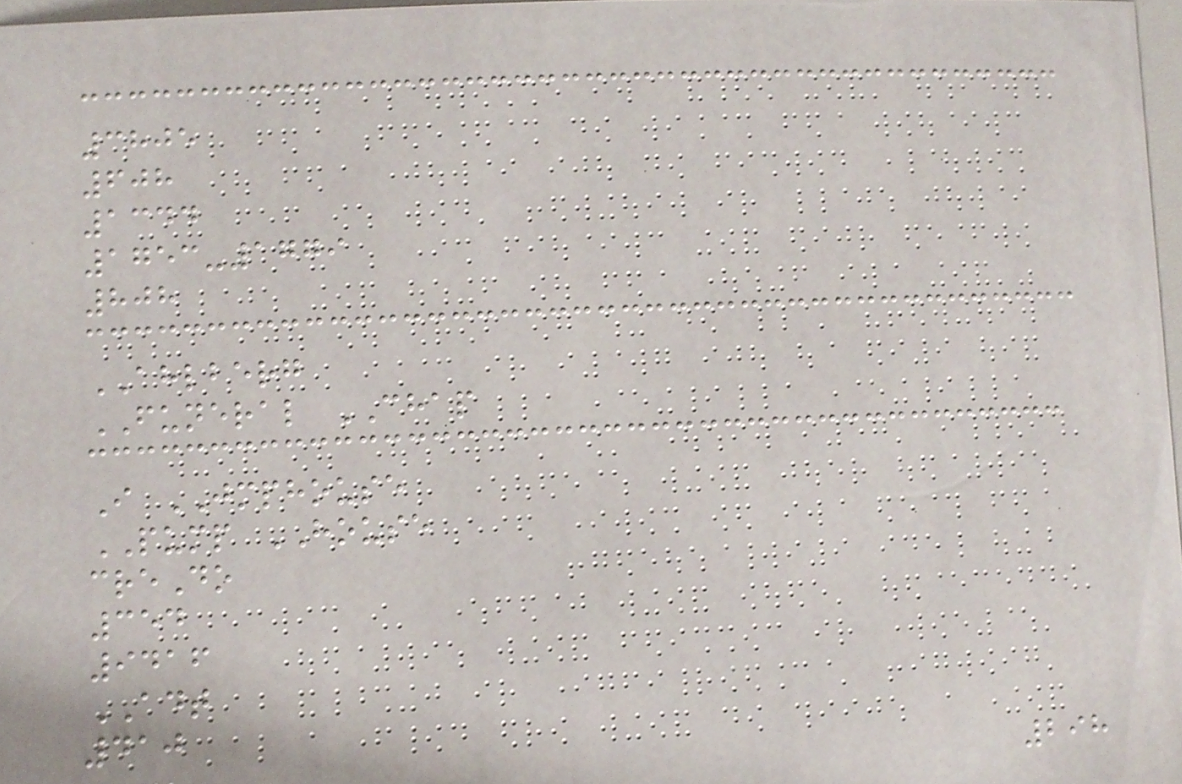3805
608
1344
1753-1779
808
AHLBERG
FUNERAL CHAP
I JMPHOUSE
PUMP HOUSE
creDo
354
9416
ADT
410
298
